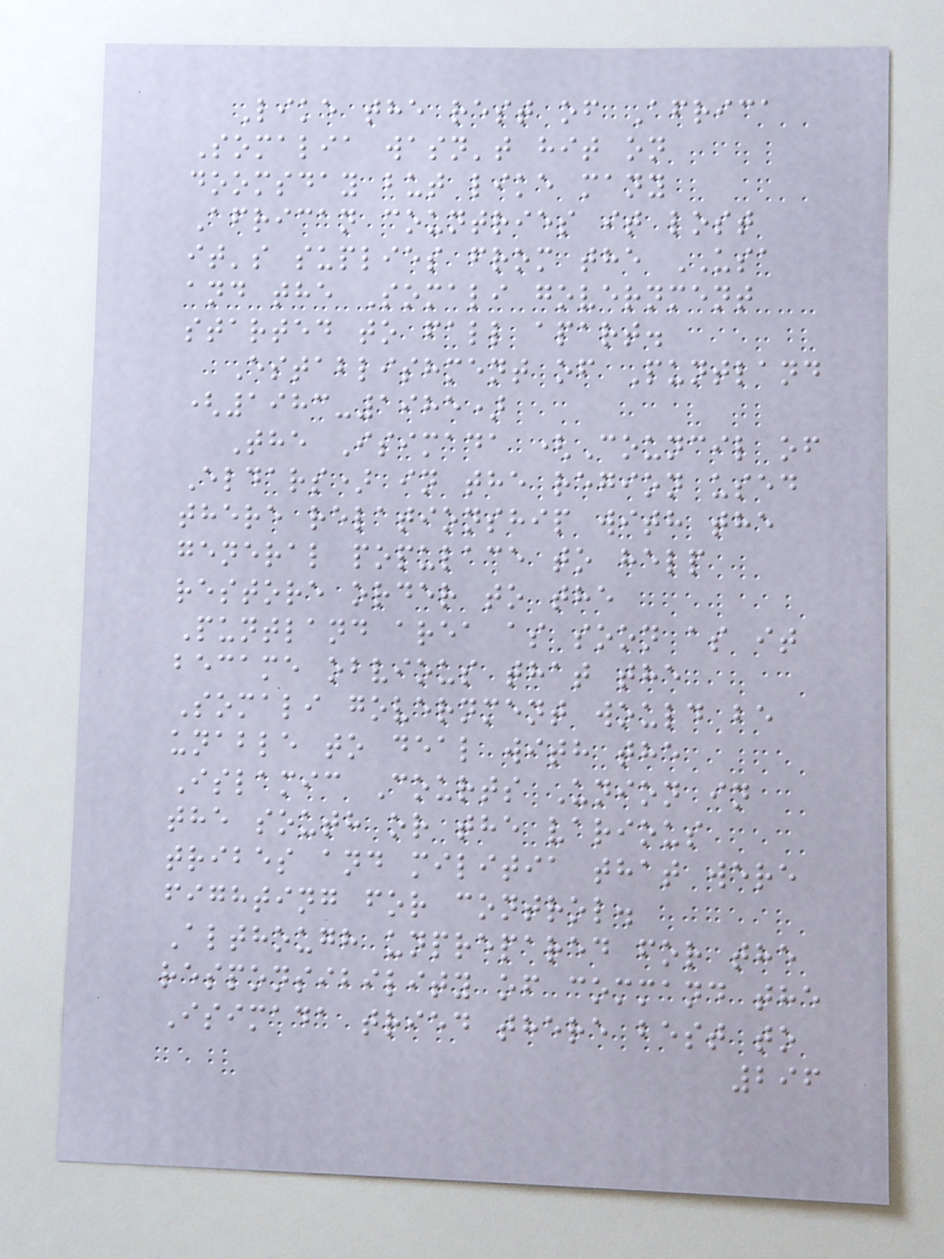Like the rest of Africa
Somalia wasn't hit on
doomsday but like many
African countries it lost
it's suplies from the USA
and the Somali government
started to fall apart.
Establishment of Puntland
(1983-1985)
The Isimada (Council of
Eldars) in the region used
there relationship with the
general populace to help
restore order to the
Puntland area as soon as it
became obvious that the
Somali government would be
unable to deal with the
Islamic Courts Union in
the south or the various
tribes and militia that were
fighting for control.
Although unprepared for the
responsibility of command the
Isimada tried there best to
296
